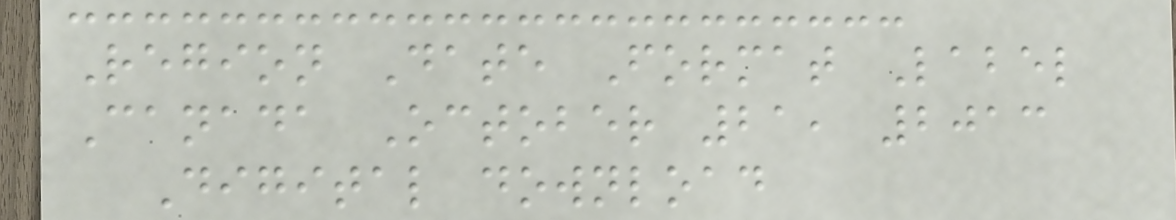Region Date Format Label
Canada October 21, 2013
Digital download
